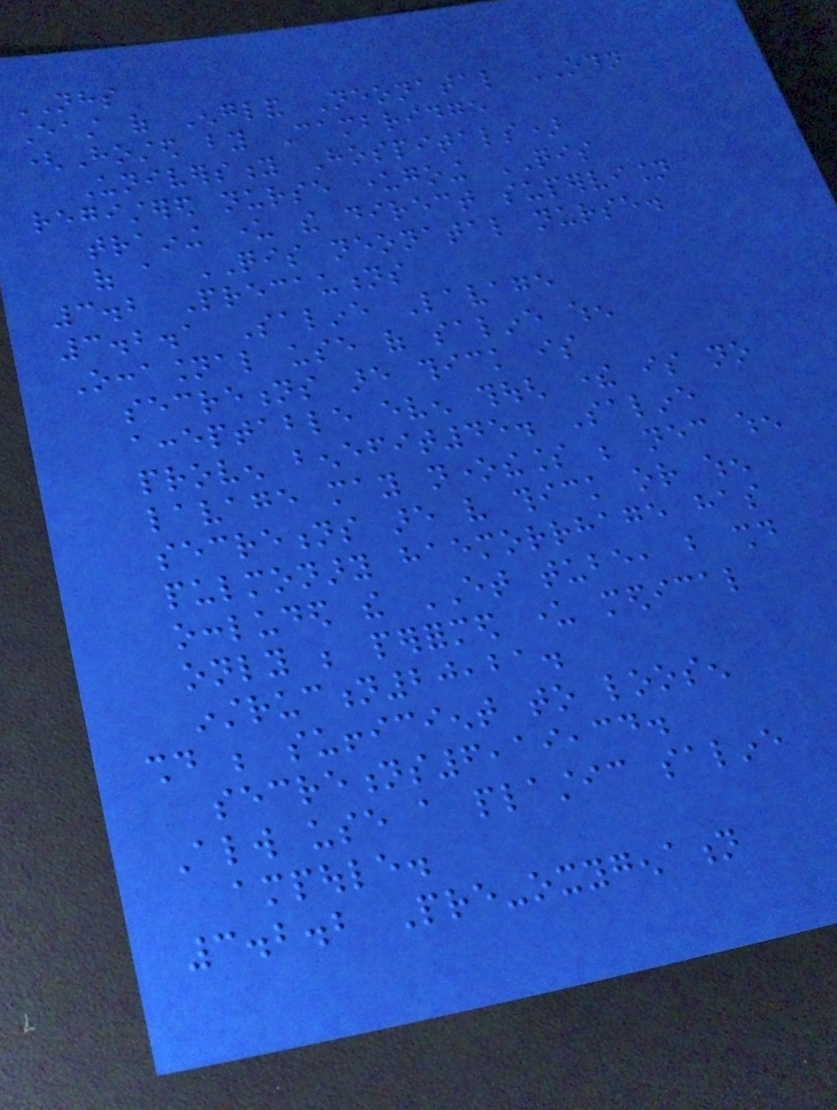NHS
East of England Neonatal ODN
(Hosted by Cambridge
University Hospitals)
registered nurse undergoing QIS
training under the direct supervision
of a QIS neonatal nurse.
3.2 Precautions
3.2.1 Saline Lavage
Occasional use of saline when
secretions are thick is
acceptable even though there is no
proven benefit45. Saline
lavage may nonetheless be necessary when
secretions are very thick or when
pulmonary haemorrhage has
occluded the ET tube, but should
only be performed under medical
instruction20,21.
should be sufficient to loosen
secretions6,19,34.
Always use a plastic saline
ampoule.
3.2.2 Pre-oxygenation
